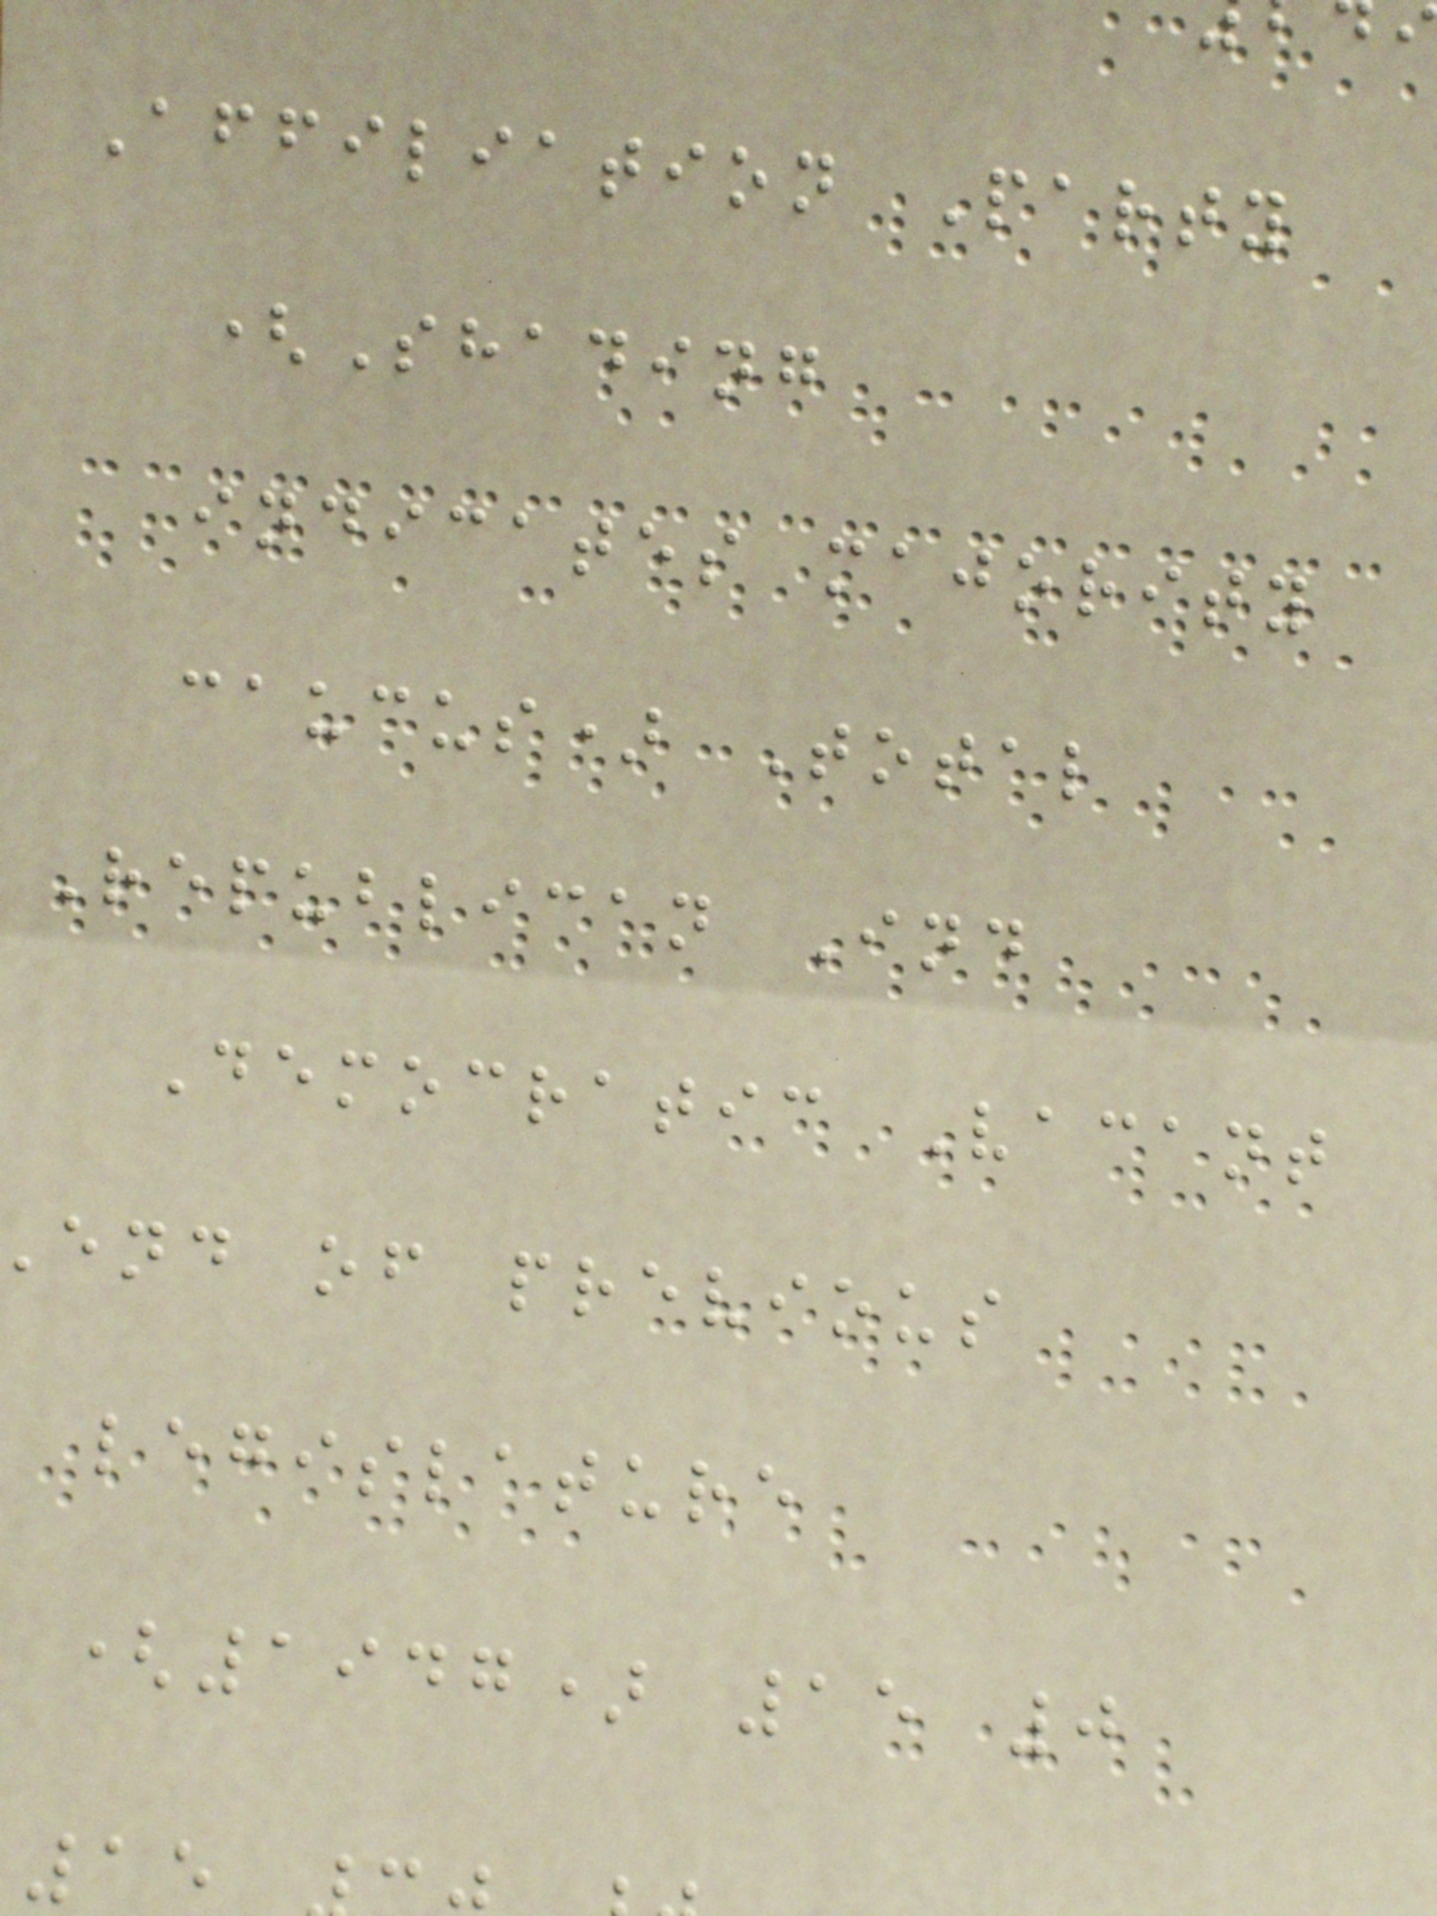Affiliation Party
(Shading
indicates majority
caucus) Total
Republican Ind
Democratic Vacant
end of previous
legislature
(1947) 15 0
